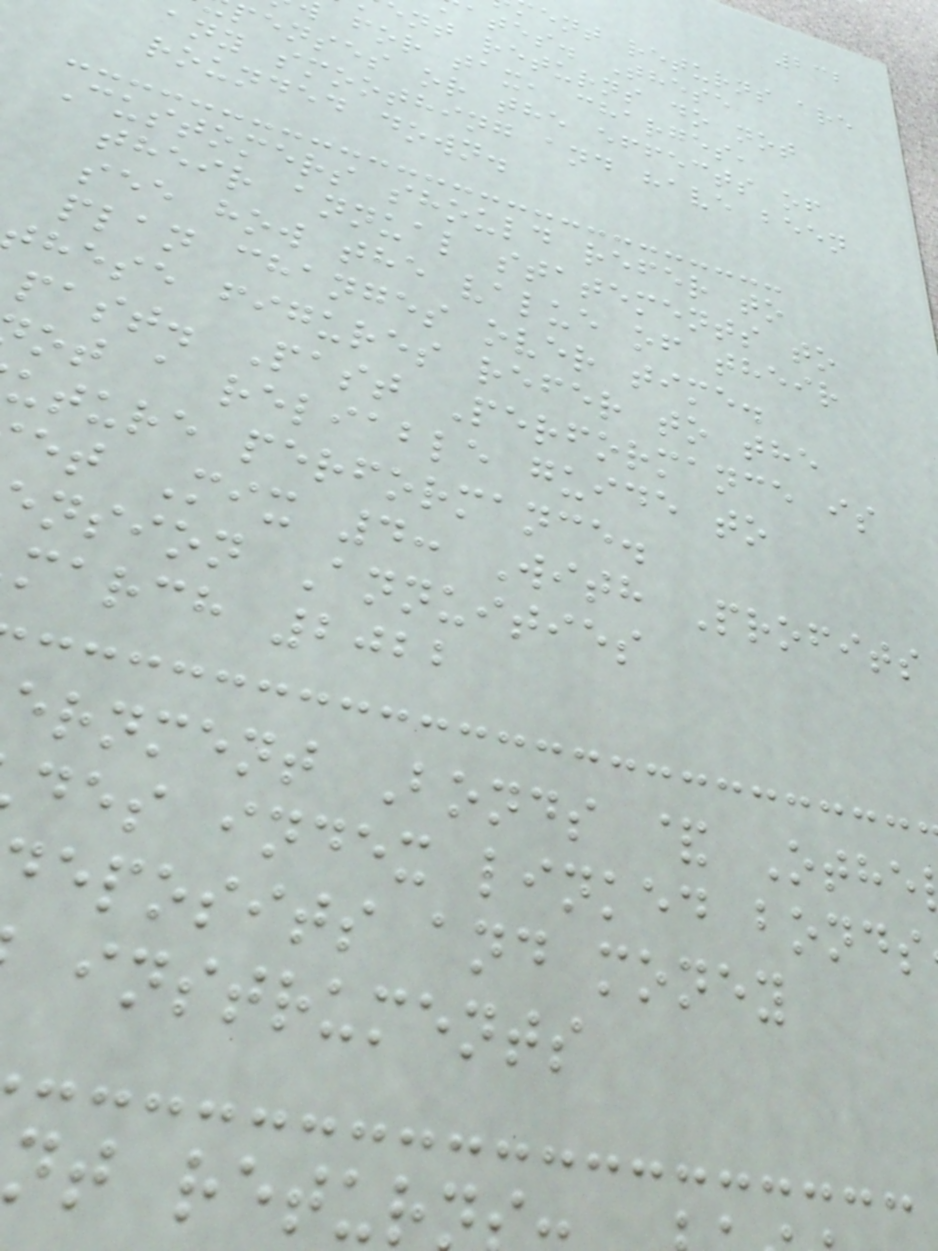232
ent returns are
ates. These
nt returns do not
for tax, charges,
penses or the effects of
any smoothing and have been
rounded down.
Customers should refer to
their annual statements to
see how the value of their
plan changes over time.
hese figures refer to the
past. Past Performance is
ot a reliable guide to
uture performance.
et Mix 4: With Profits
nsion Annuities
march 2022
ernment Bonds & Othe
des index linked bonds
eposits and money
instruments
nt retur
